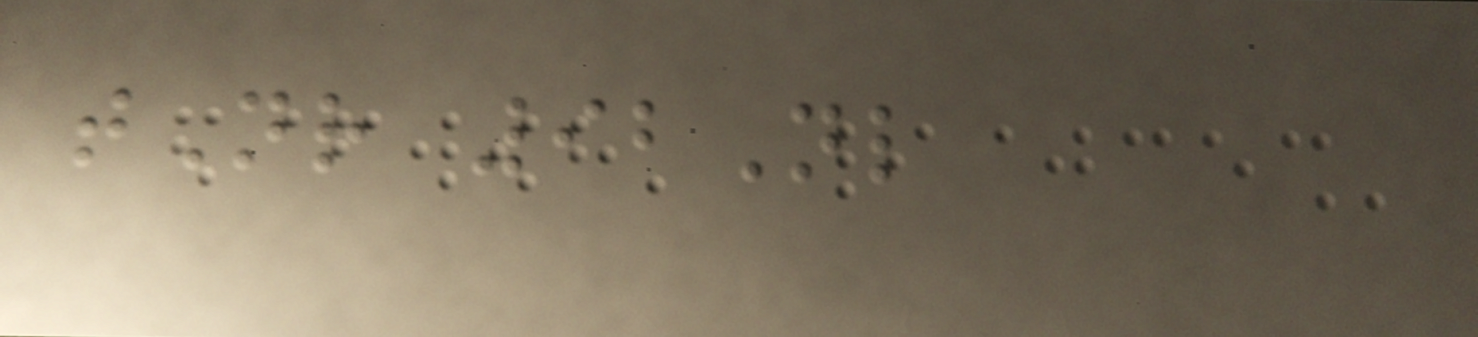tNr 92Nl
